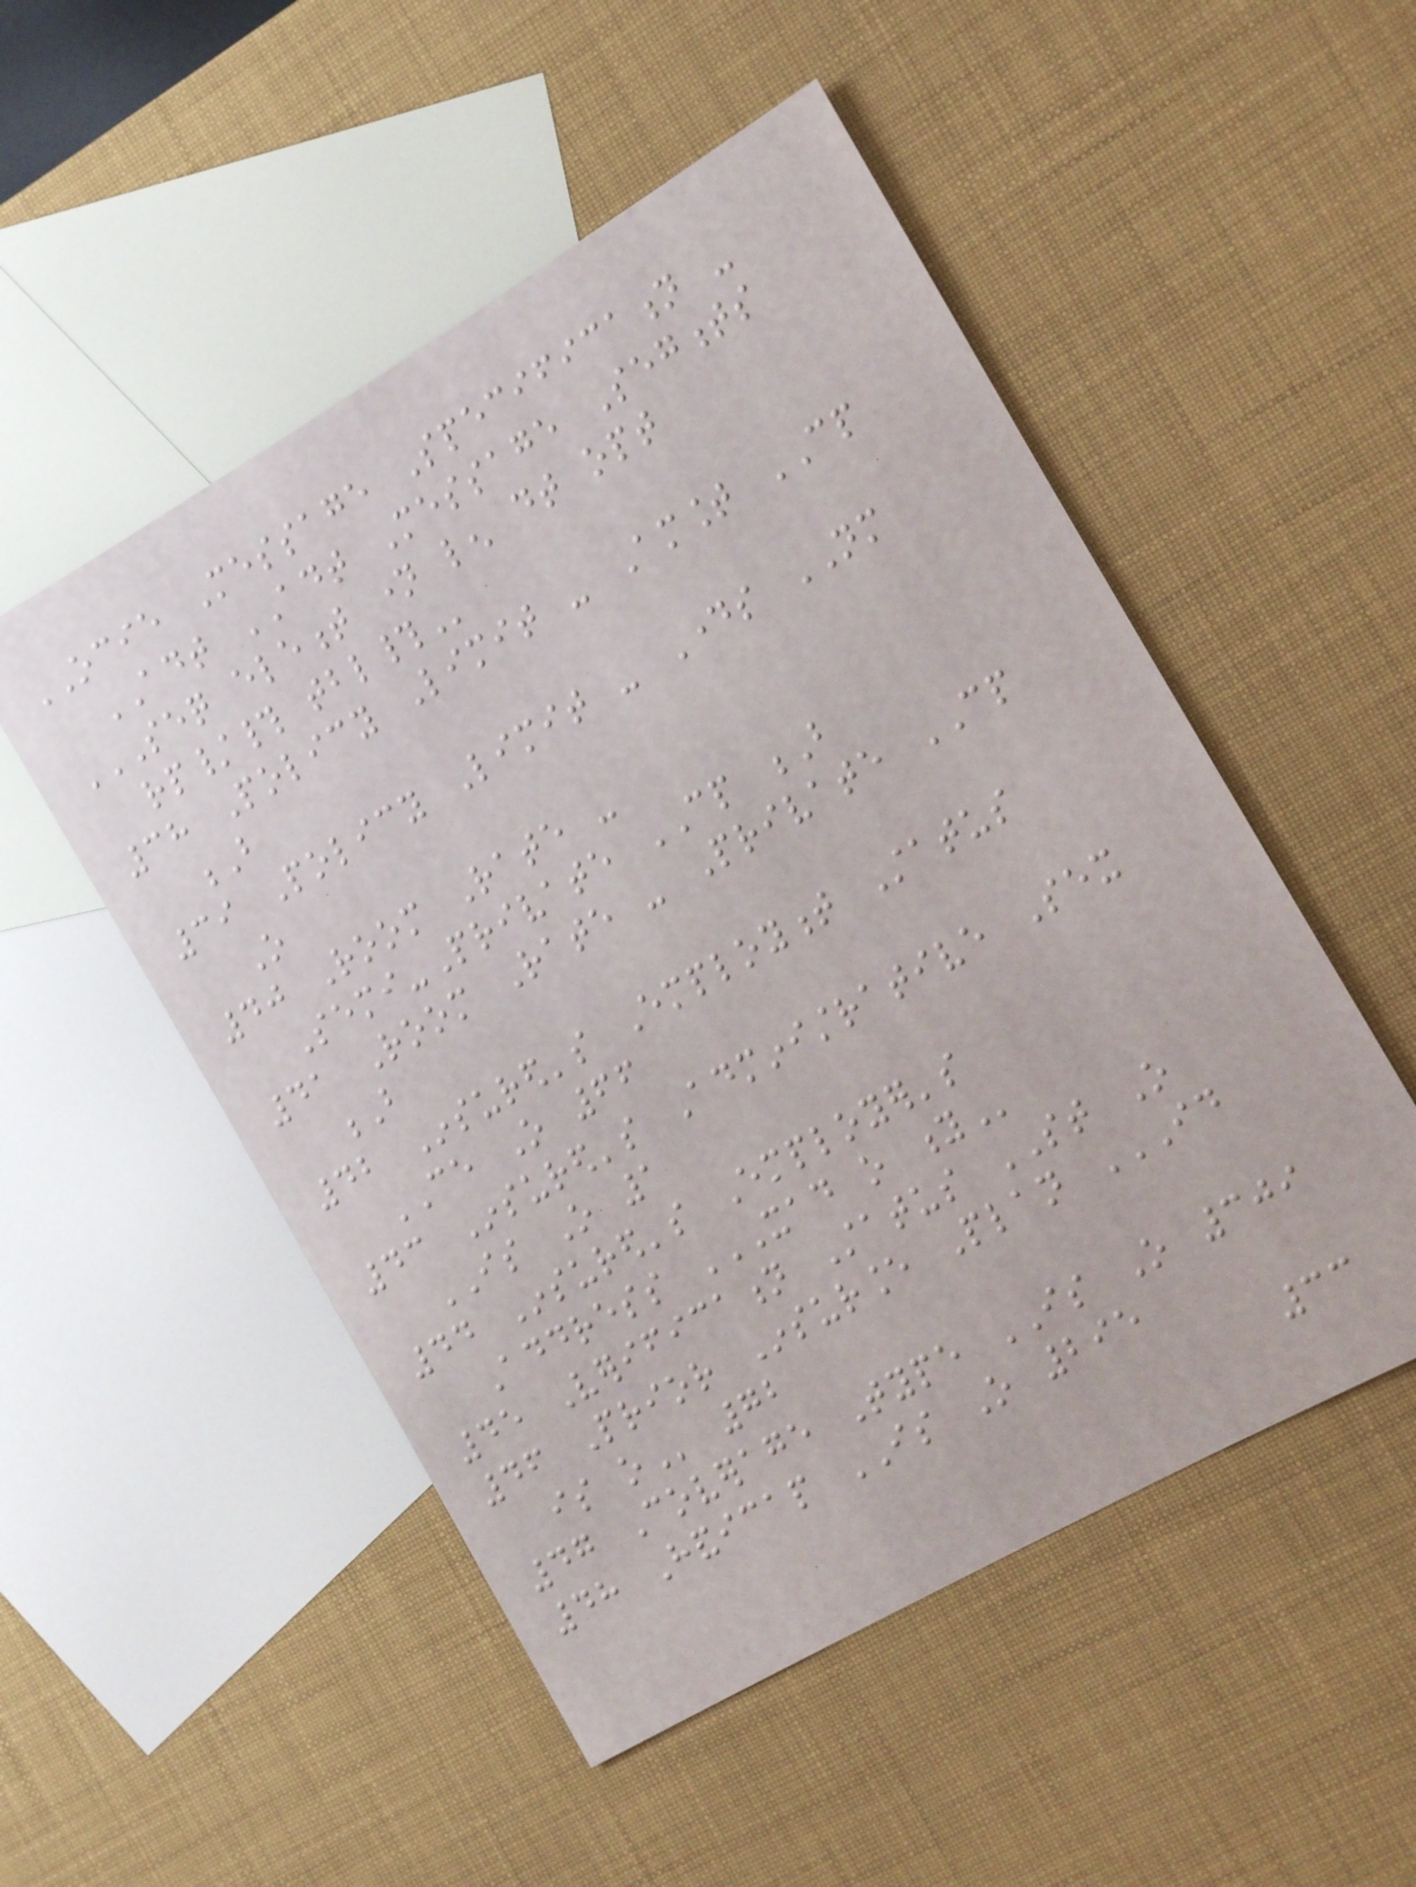OCIE Message Specification -
ADT ADT Message Segments
SEQ ELEMENT NAME LEN DT OPT
RP/# TBL#
38 Policy Limit - Amount CP
B
39 Policy Limit - Days NM
O
40 Room Rate -
Semi-Private CP B
41 Room Rate - Private CP
B
42 Insured's Employment Status
CE O 66
43 Insured's Administrative Sex
IS O 1
44 Insured's Employer's
Address XAD O Y
45 Verification Status ST O
46 Prior Insurance Plan ID
IS O 72
47 Coverage Type IS O 309
48 Handicap IS O 295
33
